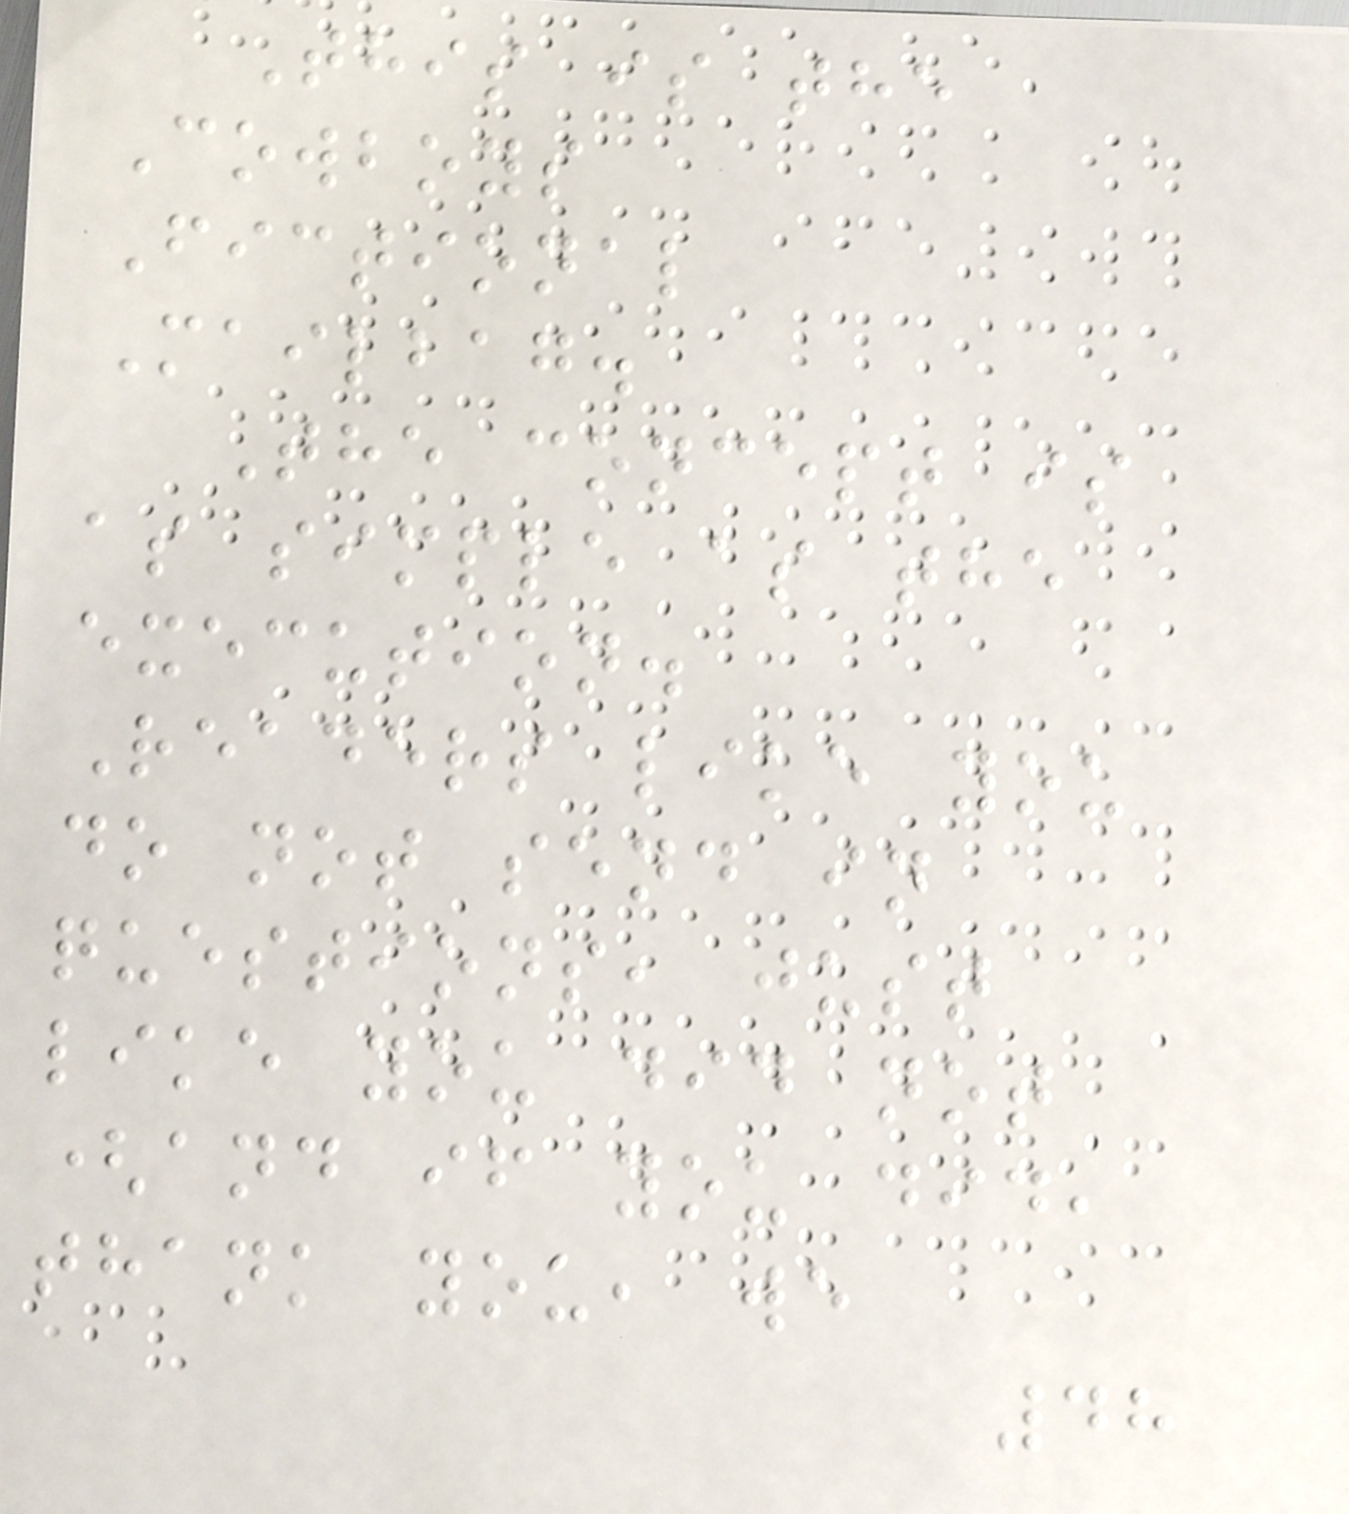This is the
Cowboys
Fictional
Mailbag.
The concept is
as simple as the
execution.
Readers like you
do not send in
questions, just
like you did not
(and if you did,
thank you, we
48
